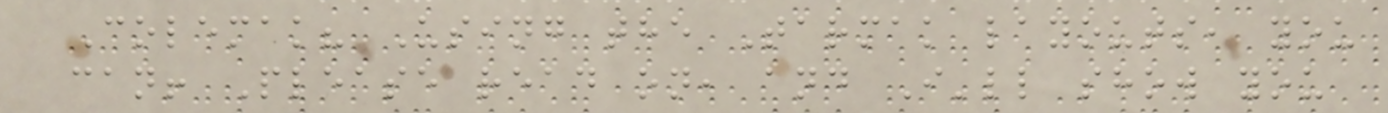Colemak? Using the Tarmak layouts, you
can! Please read on, and I'll show you
